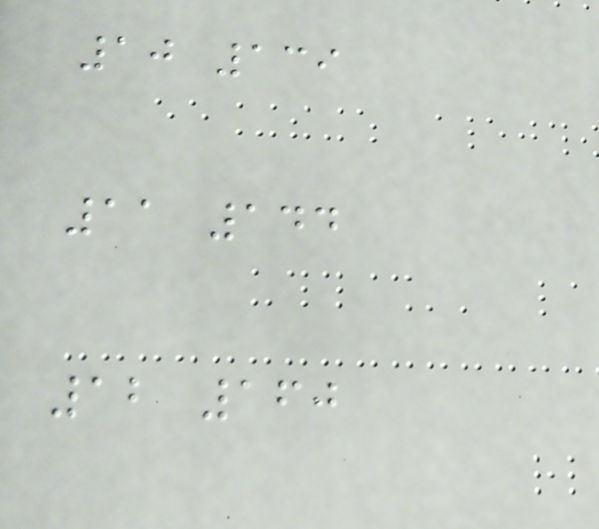10 139
11 144
12 160
